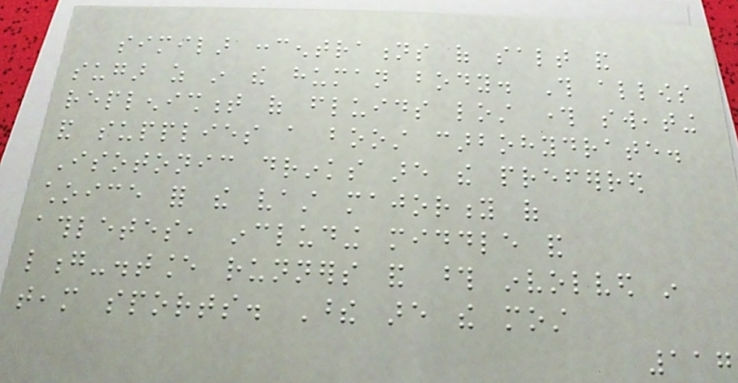similar concentrations of salt and
sugar as in the human body. This allows
replenishment of fluids lost through sweating
and supplies a boost carbohydrate.
Isotonic drinks are the preferred
choice for the vast majority of
athletes, including middle and
long-distance runners and those involved in
team sports. These are the most
117
